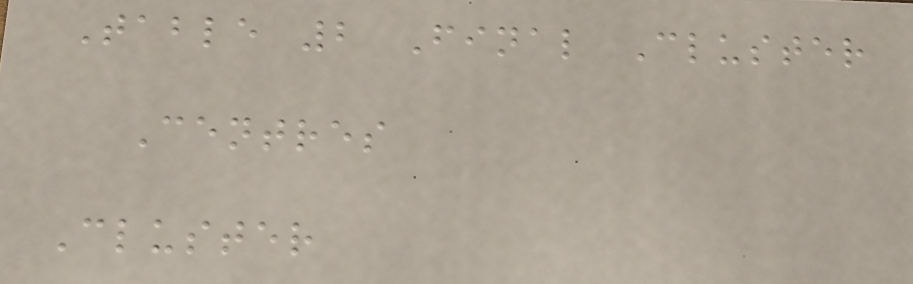Table 2 Final Cluster
Centres
Cluster
